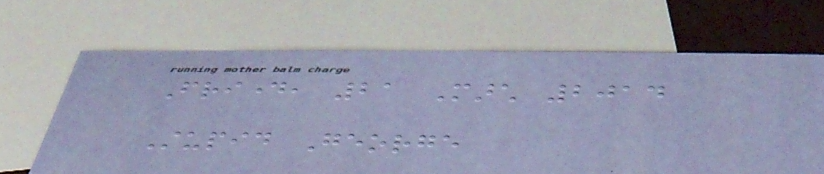Friday, 21 March 2014
Stupid George
